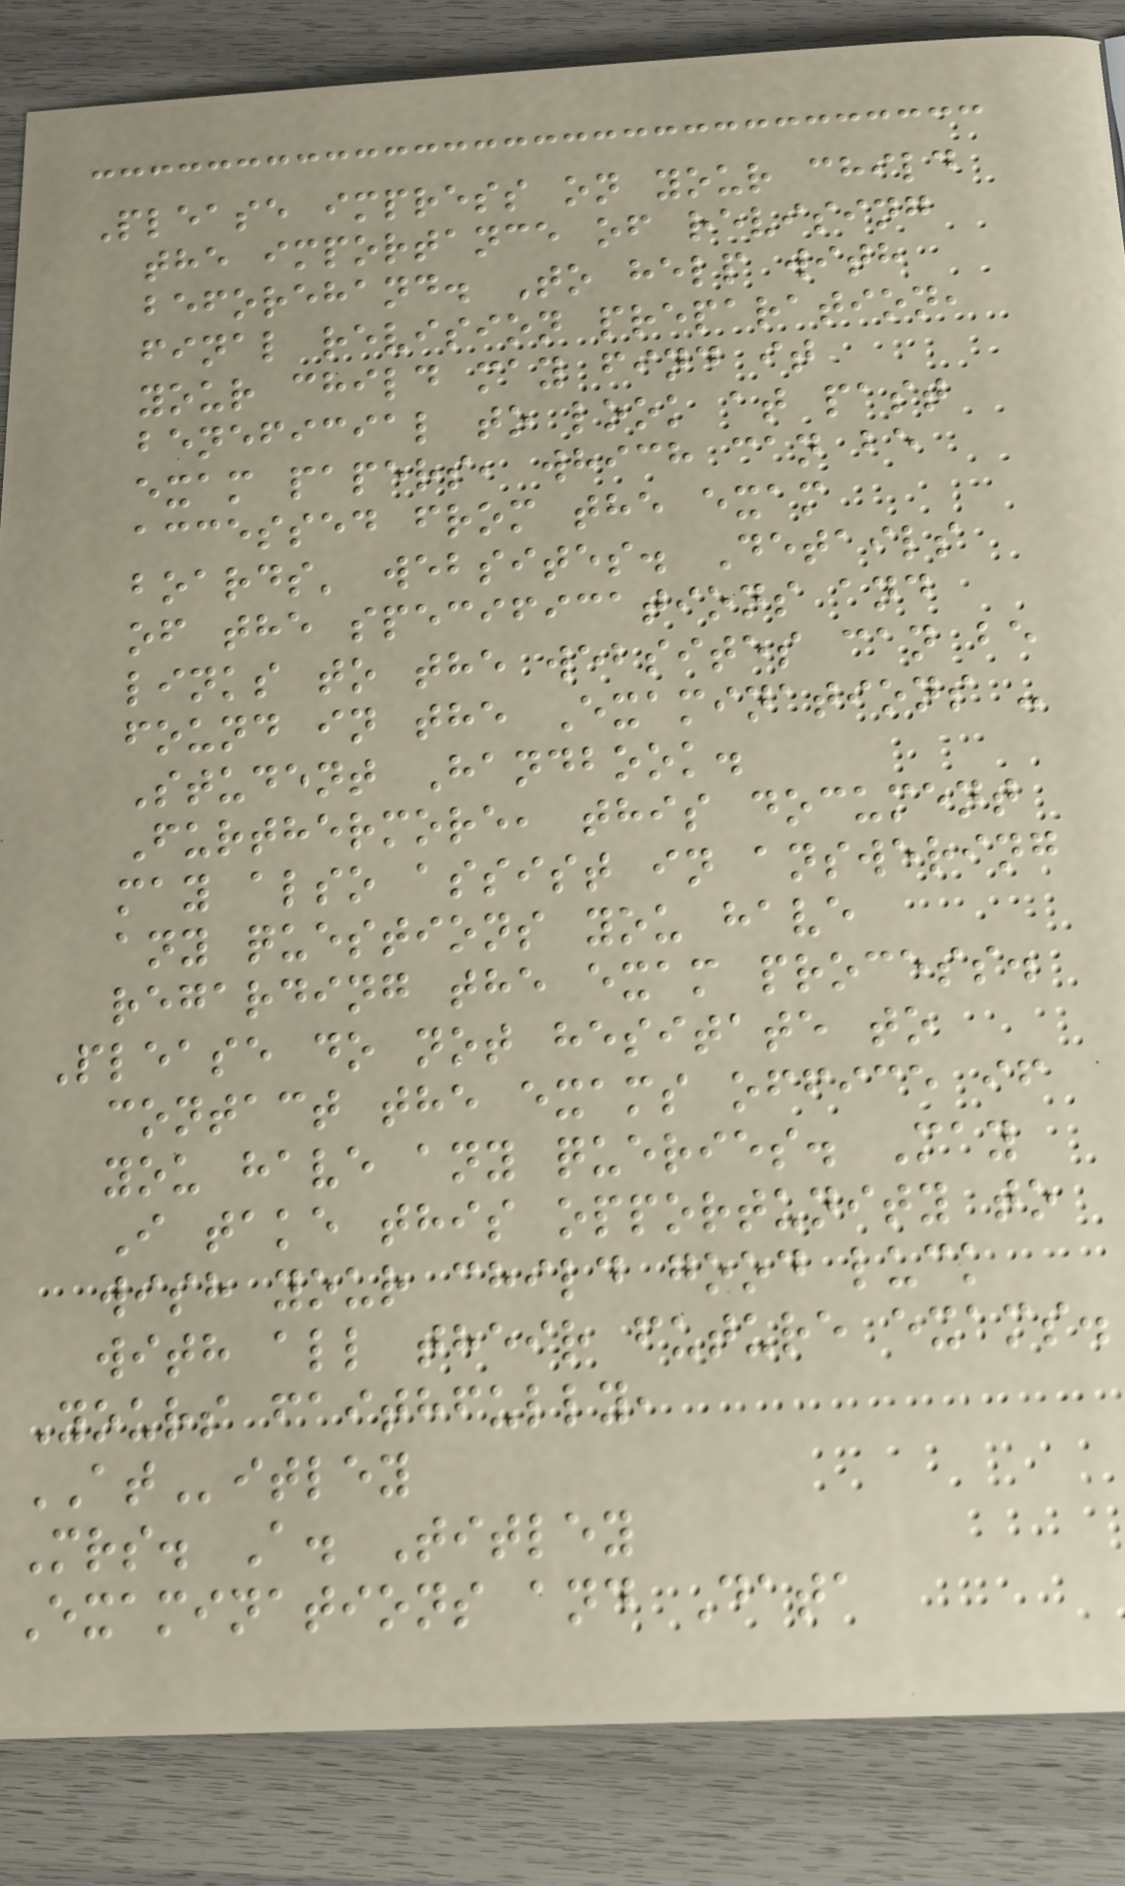Please impress on your child
the importance of revising
beforehand. To help with
final revision preparation,
your child may find it
beneficial to look at past
exam papers, which can be
accessed from the exam
boards' websites. Details
of the specifications and
links to the websites can be
found in the Examinations -
Student Handbook.
Furthermore, this document
may also assist in answering
any questions you have
regarding the exam process.
Please do not hesitate to
contact the exams office if
you have any queries. May
I take this opportunity to
wish your child good luck
with all their future exams.
Yours faithfully,
ATitley
Mrs. A. Titley
Examinations and Data
